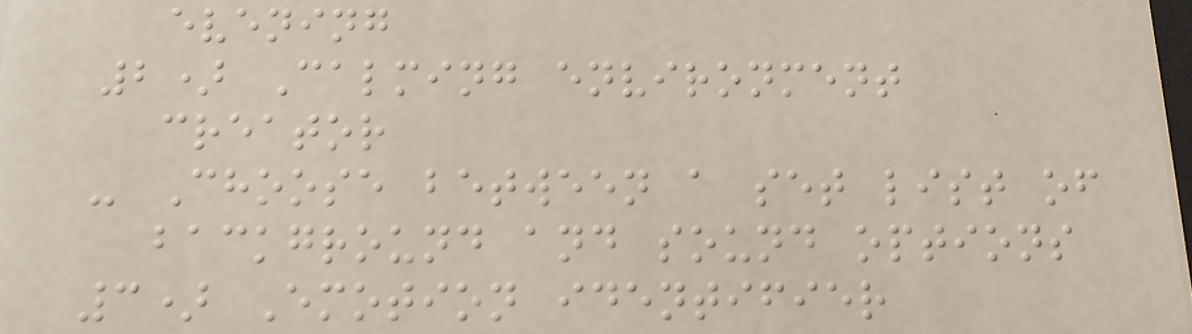evening
2) Calming environment
creator
- Choose between a set list of
background and sound options
3) Emotion identifier
